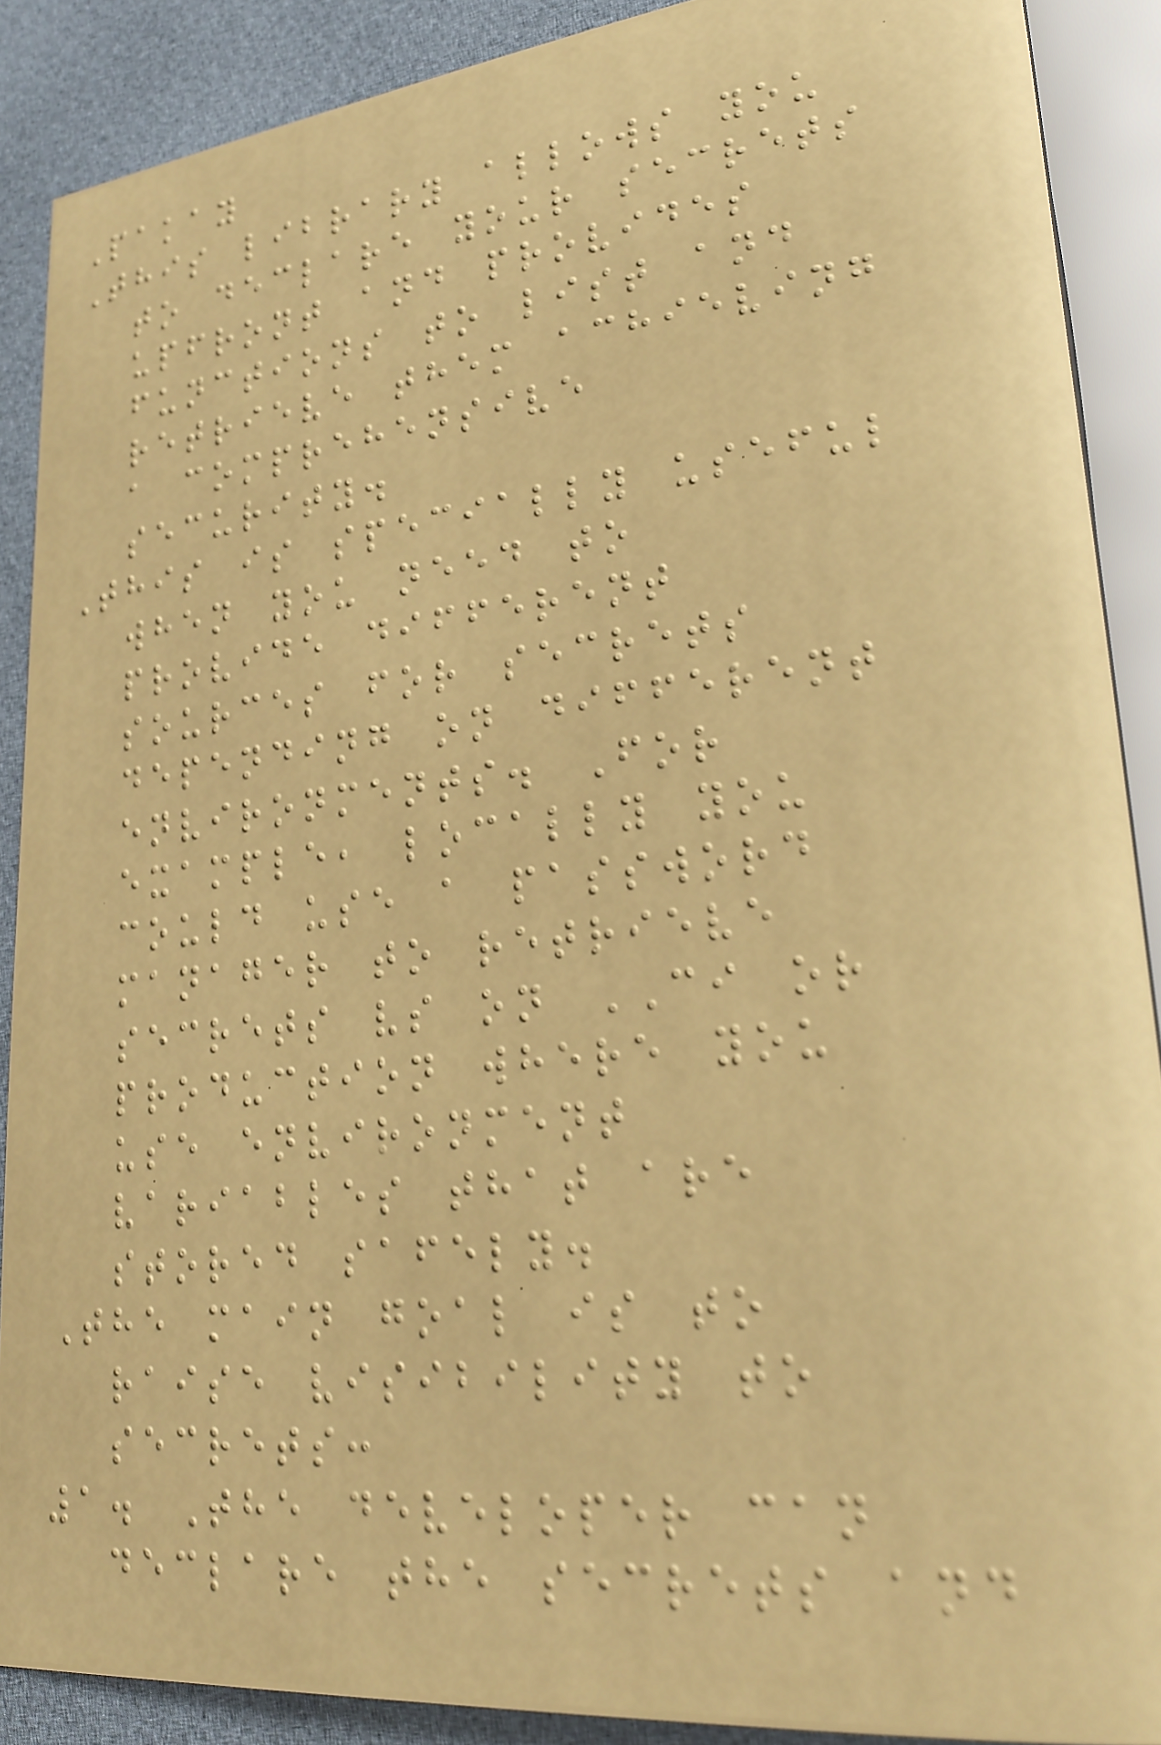Pakay
This library allows you
to declare your secrets
upfront and provides
functions to list and
retrieve them achieving
a comprehensive
security.
This is specially useful
when you need to
provide different
sources for secrets
depending on different
environments. For
example, locally you
could use a password
manager to retrieve
secrets vs on CI or
production where you
use environment
variables that are
stored safely.
The main goal is to
raise visibility to
secrets:
1. The developer can
declare the secrets and
